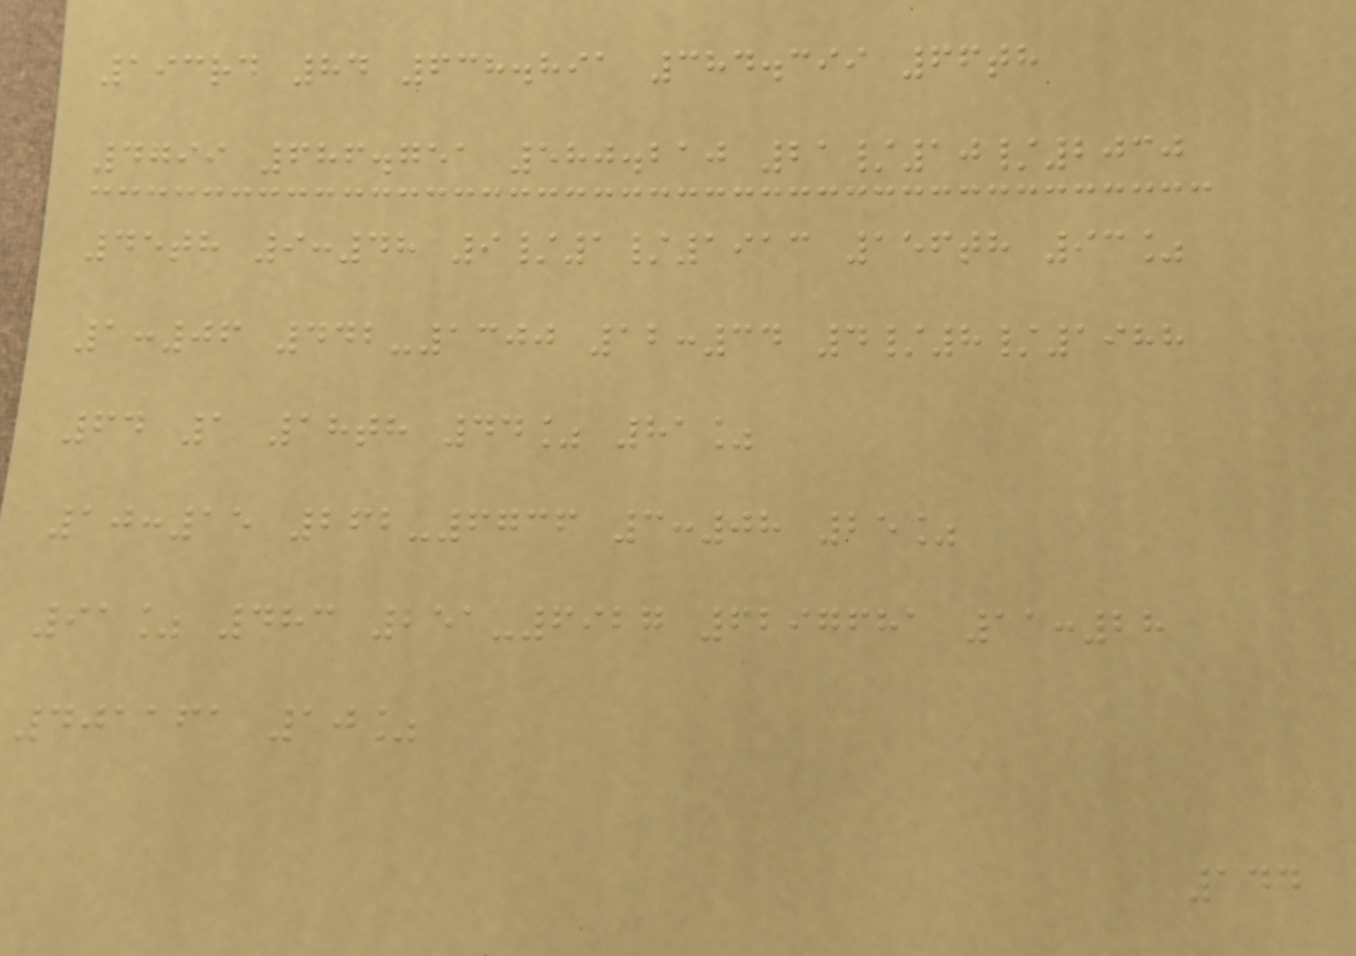193rd 84 638.891 384.399 66th
4799 686.751 580.210 21/10/2030
45th 9:48 9/1/1913 156th 93%
1:06 442-1300 12:34 4/8/1988
64 1 18th 44% 81%
10:15 262-6736 3:08 25%
91% 483 251-6927 6297681 11:28
401161 10%
144
